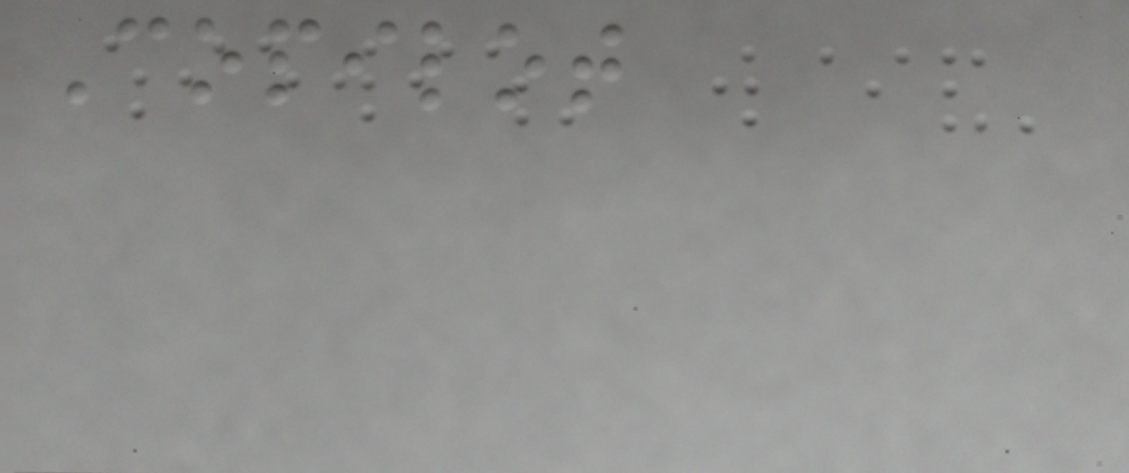Copilot
